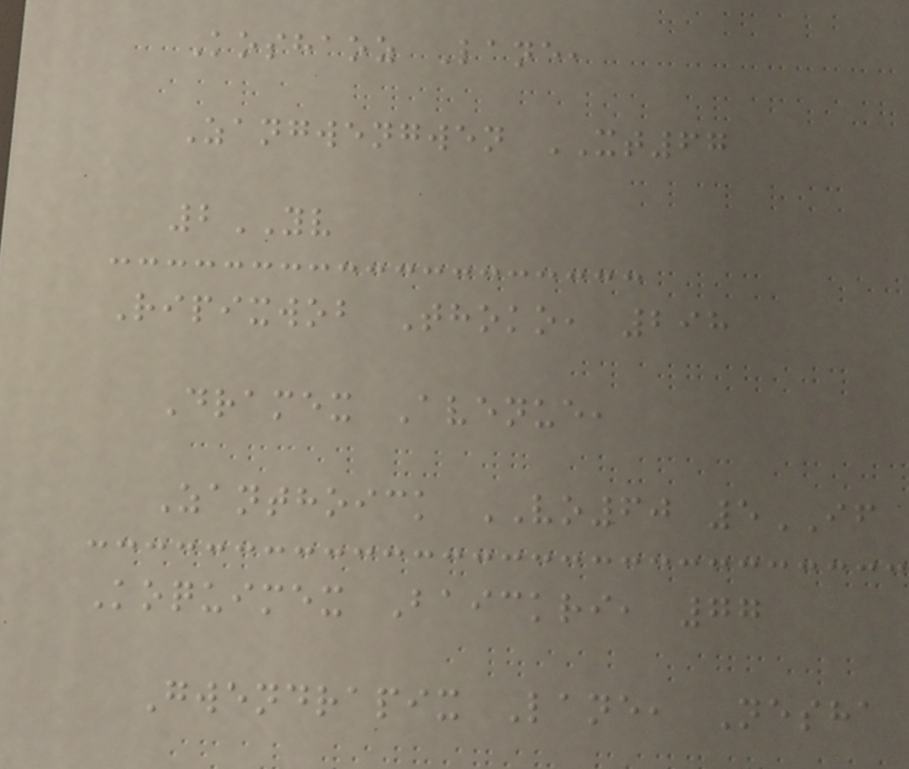Koshaoz Lane,
Zangwengwen XT67
2YV
Ripixwob Thoko, 298
Dramex Avenue,
Zanthoick VO60 5IF
Koquimex Baickri, 77
Gwendrapix Lane, Nesha
